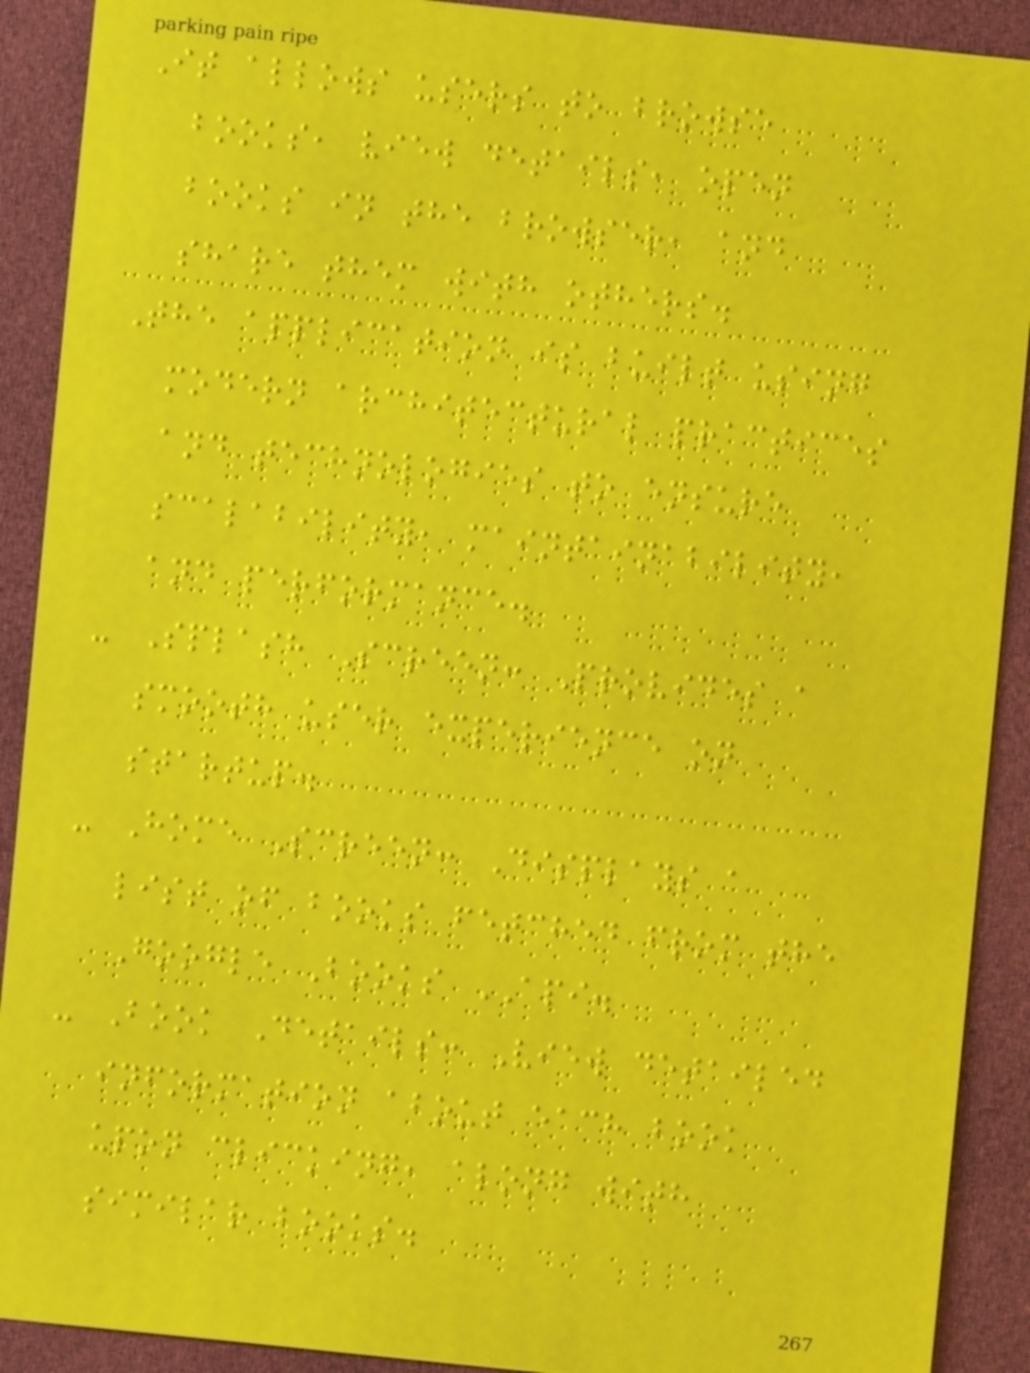It allows users to browse
books, view details, open
books in the browser, and
share them with others.
The application is built using
modern architectural practices
and technologies to ensure
scalability, maintainability,
and performance.
- Splash Screen: Provides a
smooth user experience on
startup.
- Home Screen: Displays a
list of books fetched from the
Google Books API.
- Book Details: View detailed
information about each book
upon clicking, along with
similar books.
